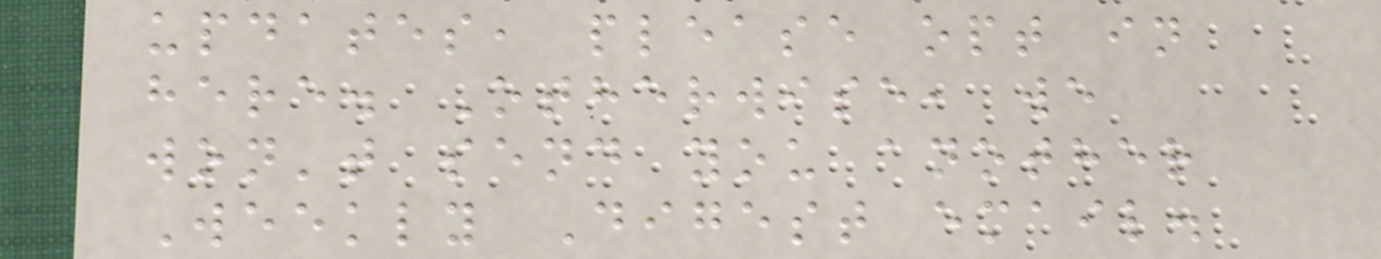updates, please opt in
here. Otherwise, we
won't send you another
Weekly Digest email.
